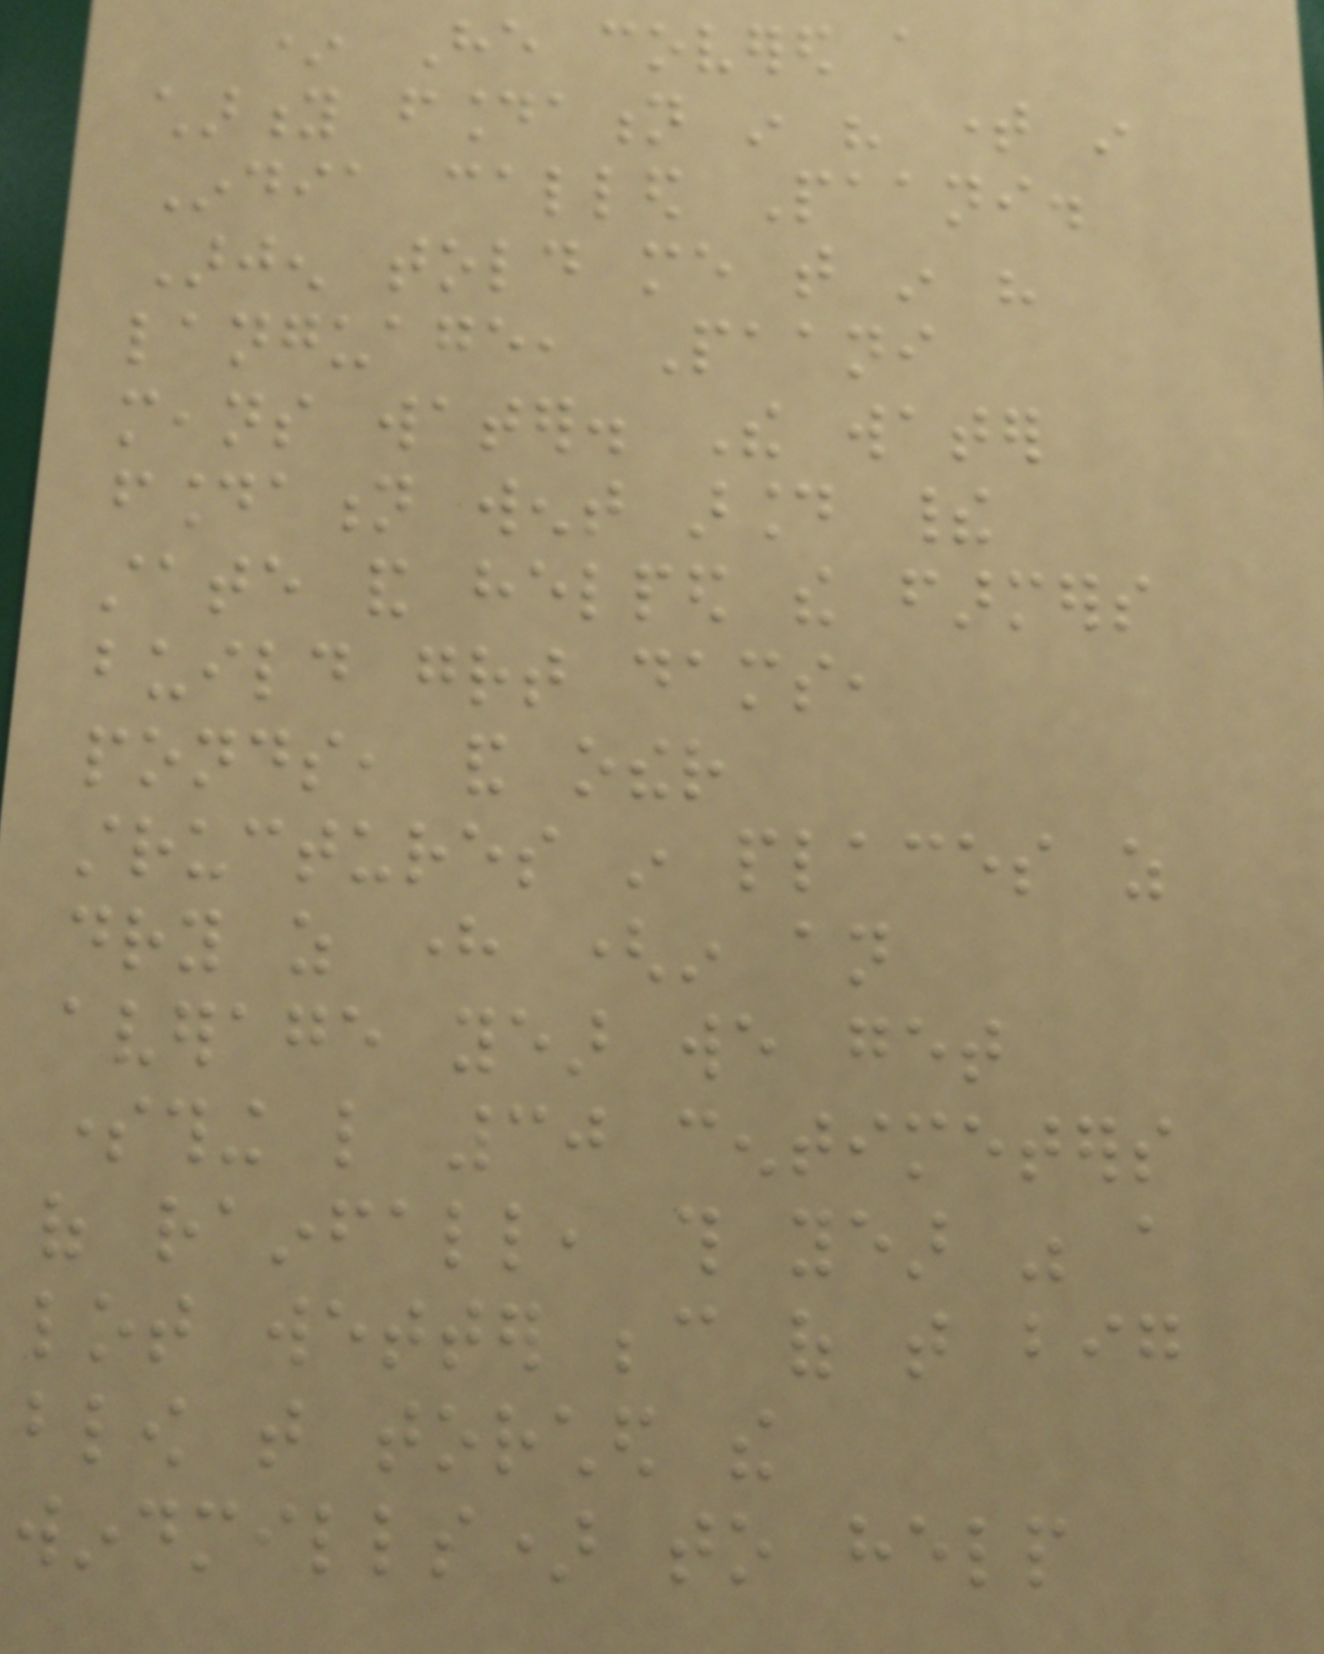* He covered a
charity foundation in his time in
India called Paani.
Arjen told me that in his
language, Paani
means water. The water
foundation went around their
state and helped the farmers
build great dams,
ponds, and other
structures in places as
dry as here (in an
average year we get
something like 30 centimeters
of rainfall, this year was a
lot wetter because of that big
blow that torched the
windmills) to help
